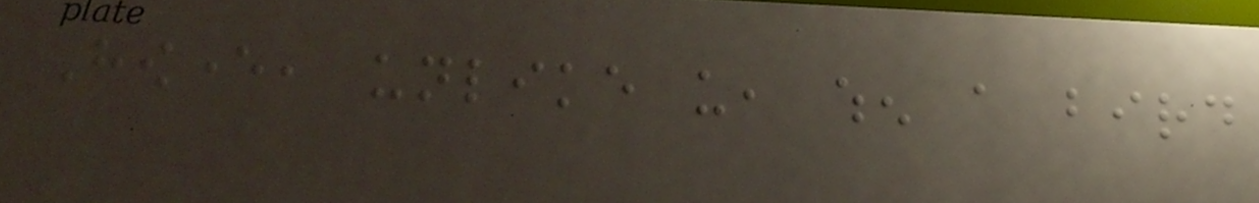However, unlike us, when a bird
